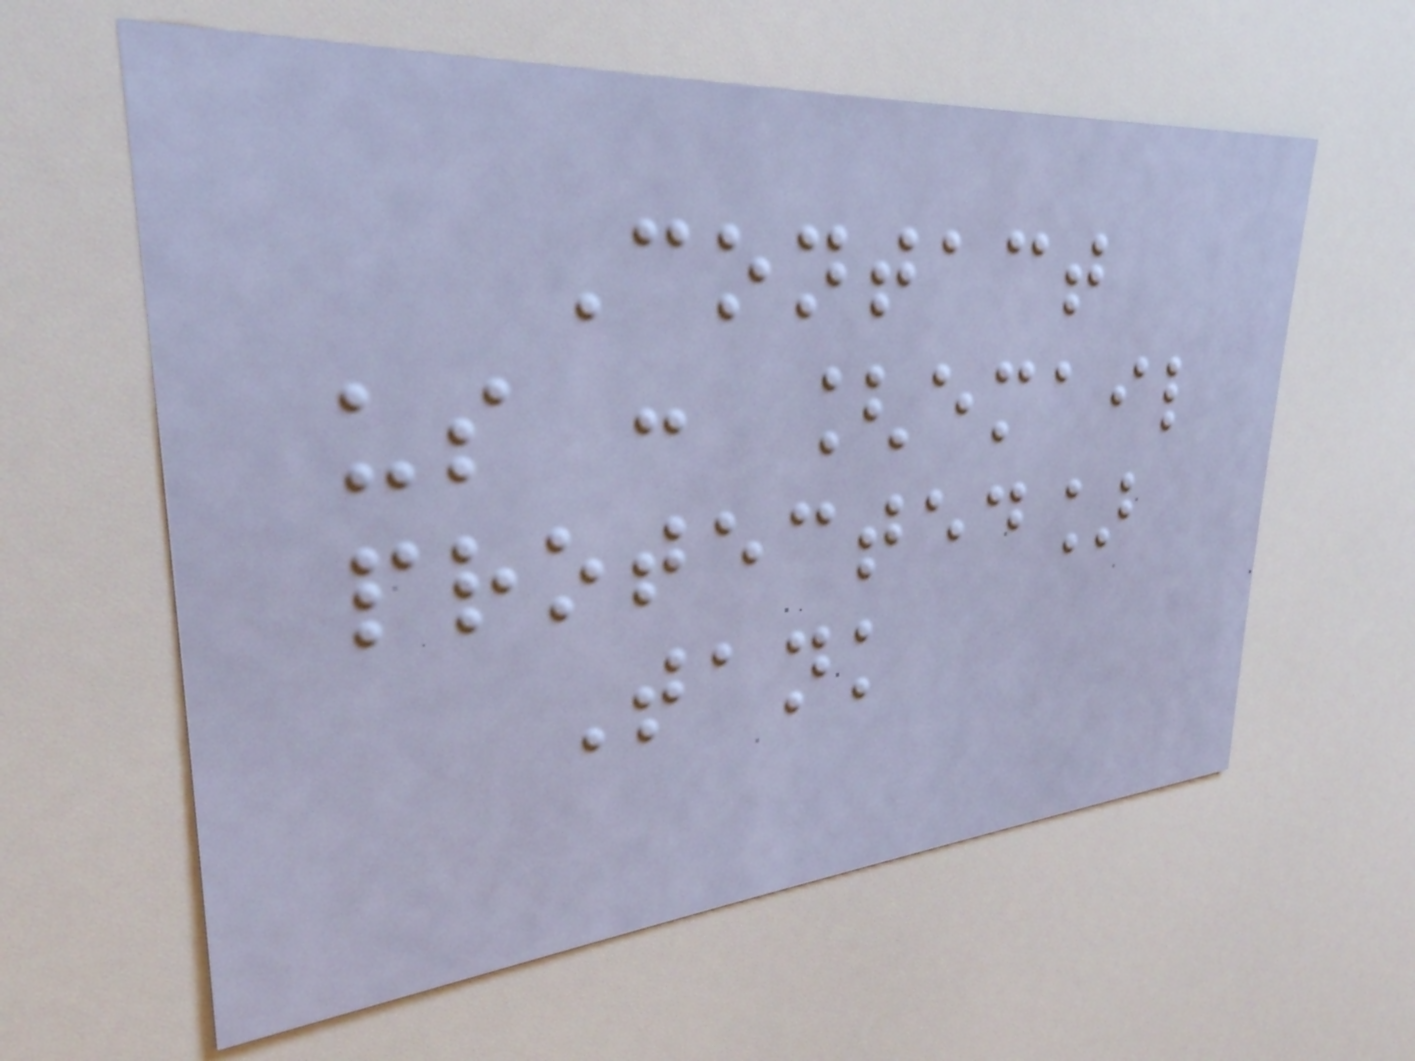Contact
us : [email
protected]
Tank
